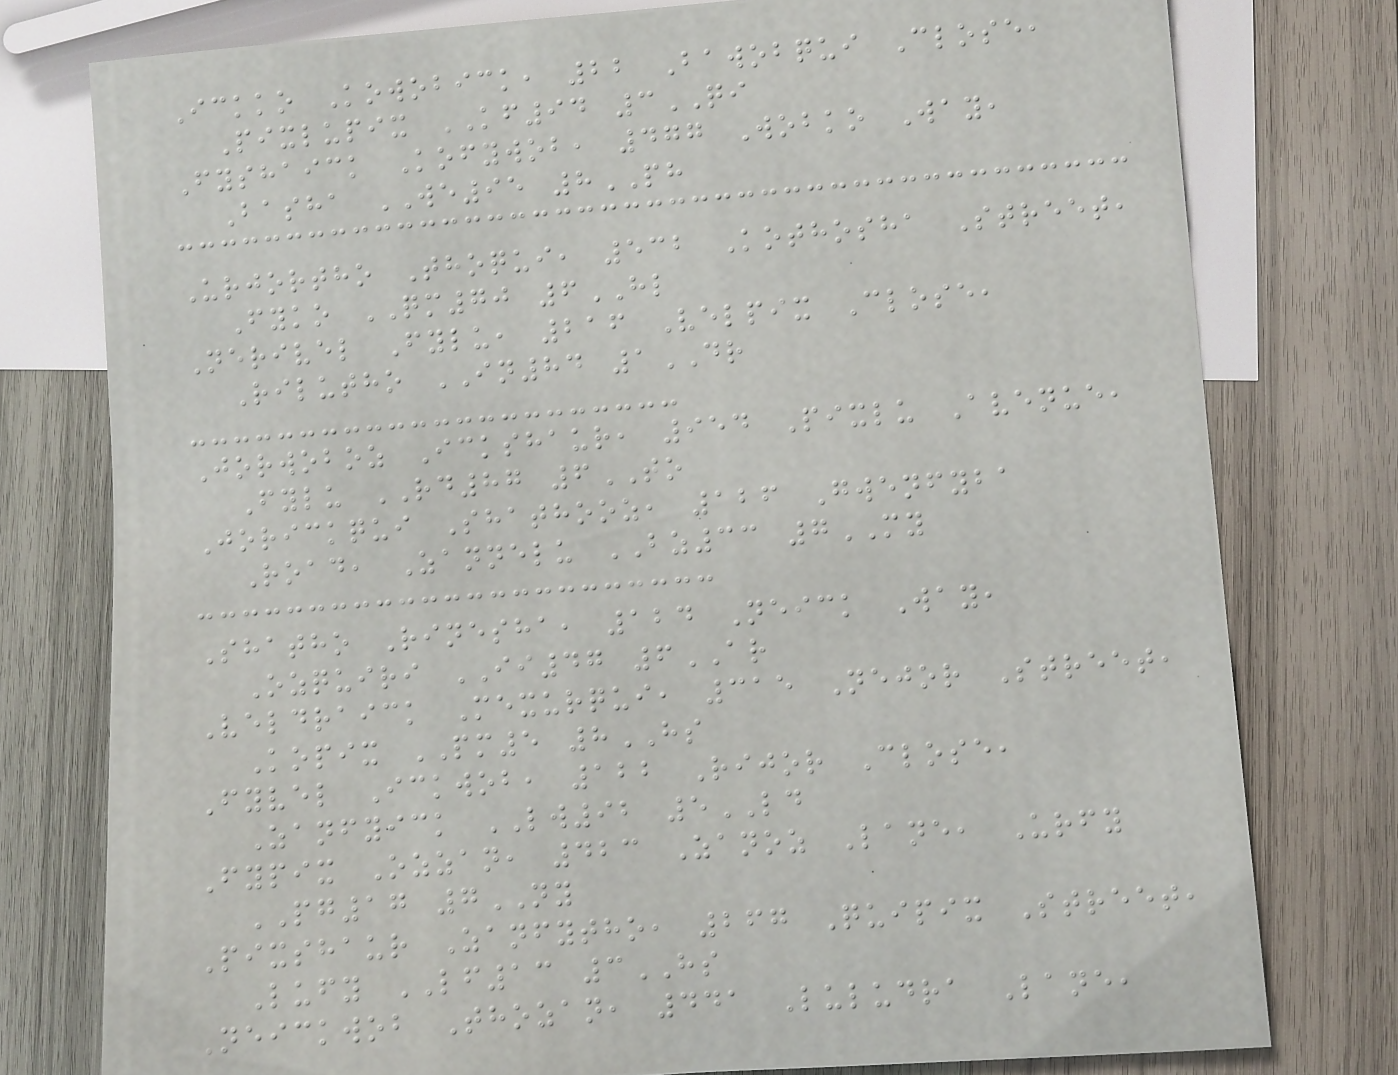Ickko Kowobick, 22 Bawobqui Close,
Pixlupix KF94 3QI
Fyshaick Kofywob, 477 Wobko Way,
Basha WE95 8PH
Urjortho Thoqui, 532 Kothosha Street,
Fyko QM70 6HL
Nerivel Fylu, 216 Velpix Close,
Rilutho IN84 1DR
Jorwoboz Ickshaur, 954 Pixlu Avenue,
Fylu RD87 6TO
Jorickqui Shathooz, 126 Gwenfyba
Road, Zannelu BZ33 7MY
Shatho Rinesha, 124 Neick Way,
Ozquiri II47 6AR
Veldraick Mexurqui, 315 Nejor Street,
Kopix PM5 8HS
Fyvel Ickwob, 122 Rijor Close,
Zanfyick LW92 5LD
Fypix Ozzan, 423 Zanoz Lane, Urfy
PG17 7NY
Pixshaur Zanfytho, 267 Quipix Street,
Lufy LF13 3HS
Neickwob Thozan, 441 Luludra Lane,
